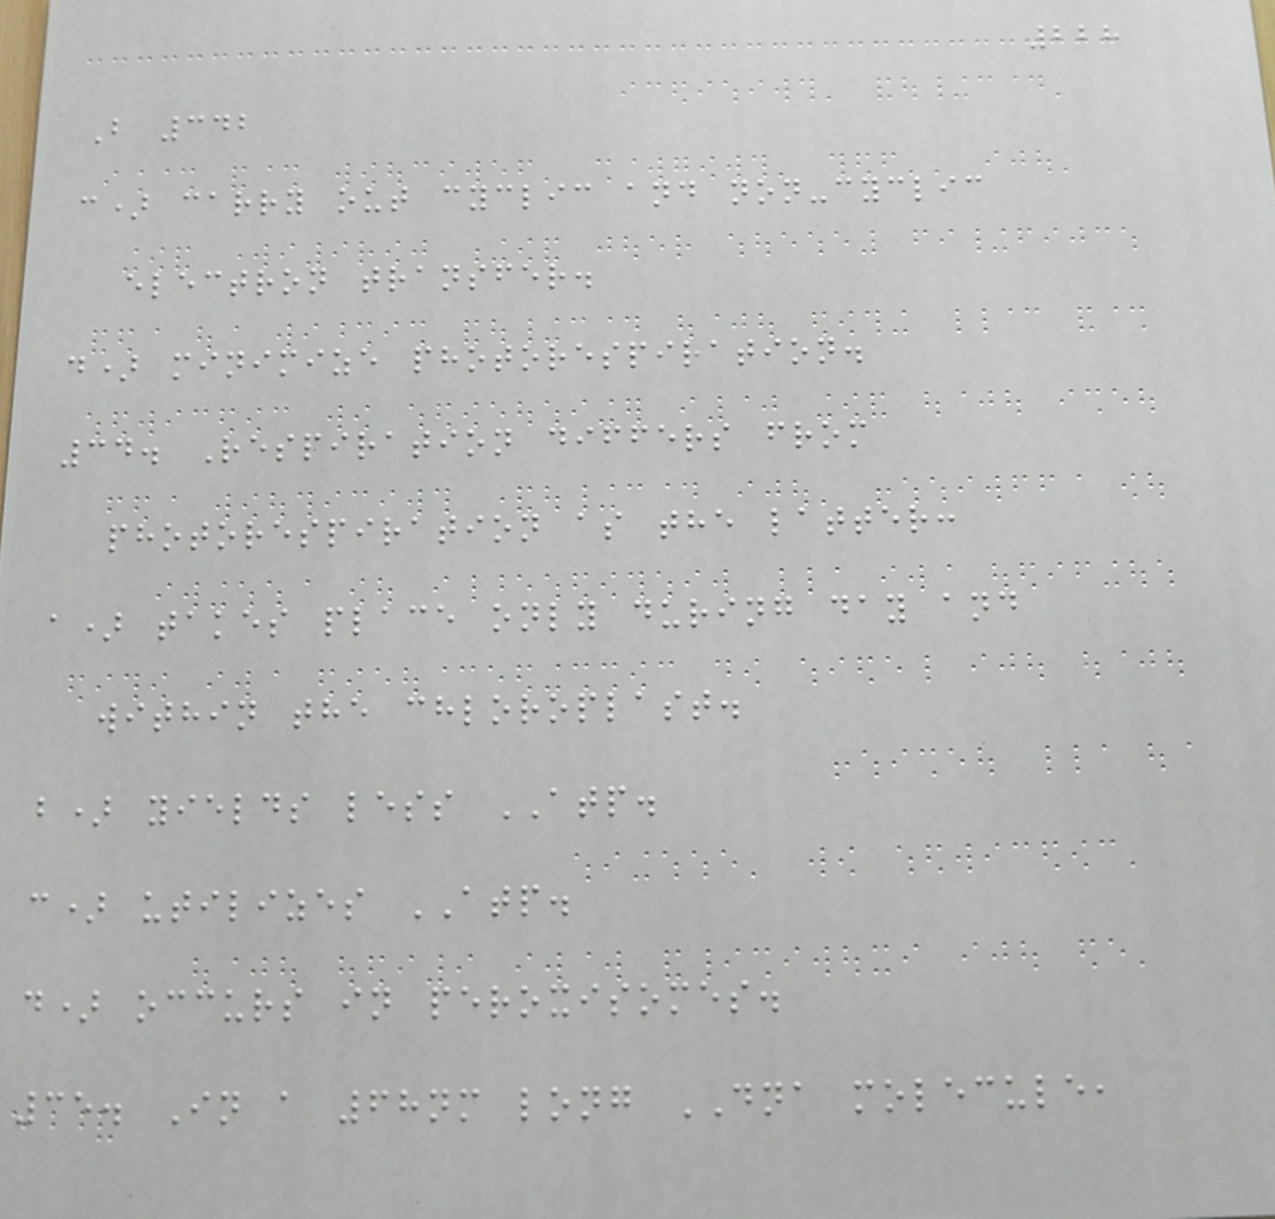228
B 342
c) carry out cyclic and non-cyclic
electron transfer.
d) minimize photorespiration.
34. Respiration differs from
photorespiration as the latter:
a) takes place only during day and
within the chloroplast.
b) yields less ATP.
c) utilizes ATP.
d) occurs in peroxisomes.
35. In a 68nm long DNA molecule,
